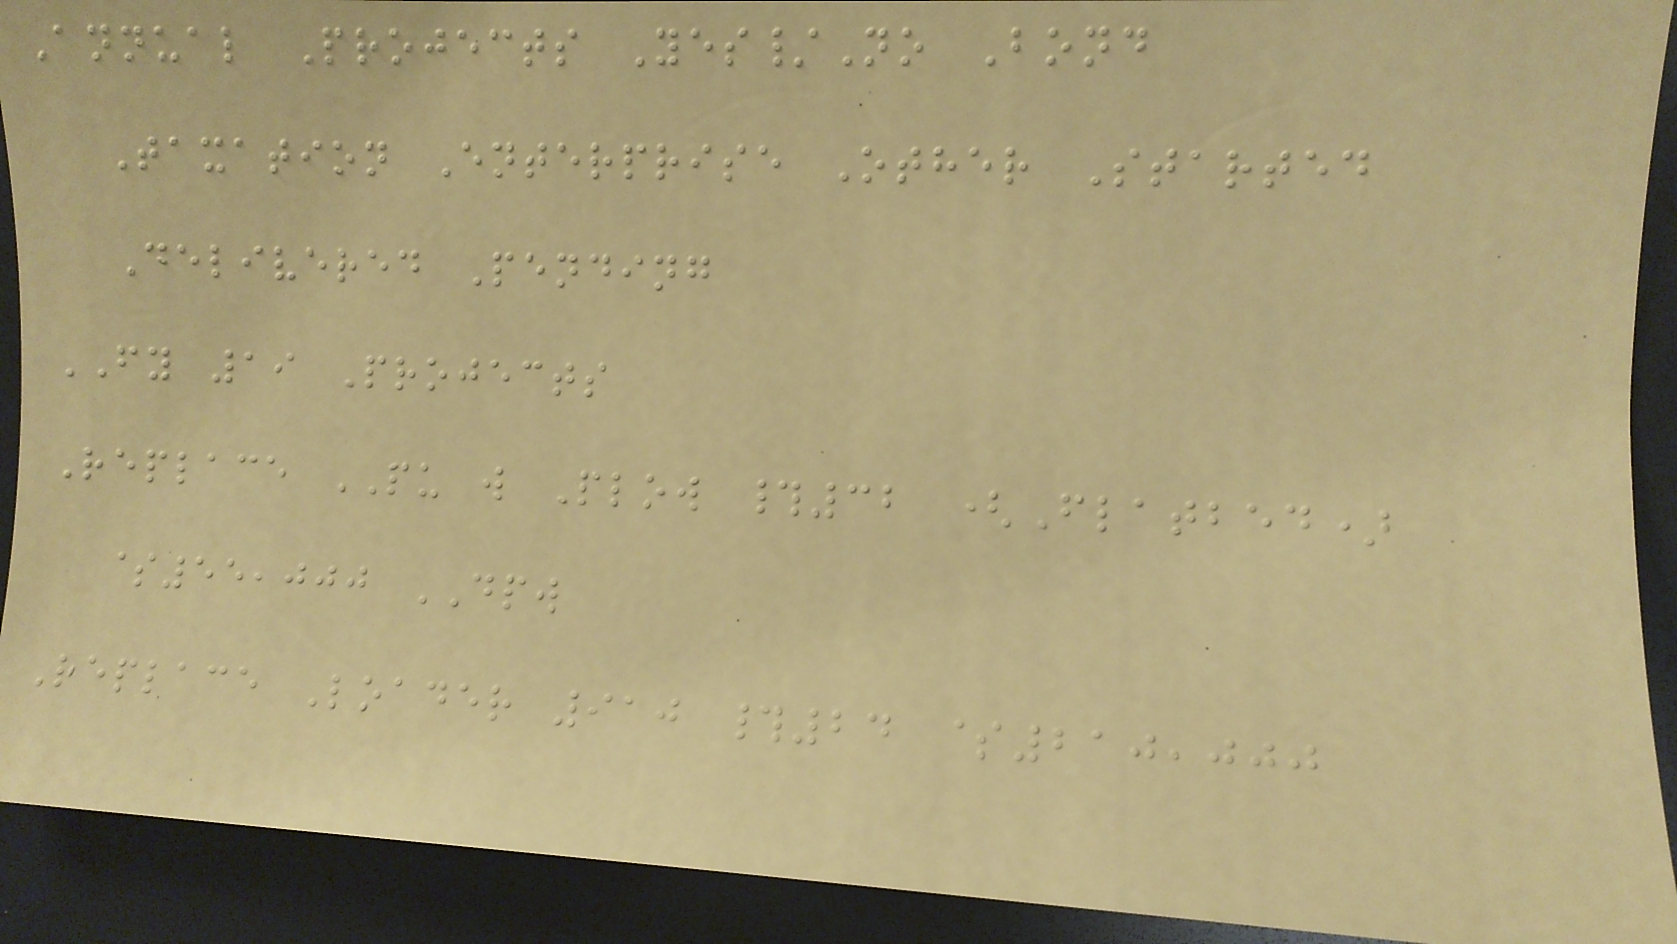Annual Projects Yes/No Bond
Taxation Enterprise Other Started
Delivered Pending
FY 19 Projects
Replace PU w Plow #32 (Flatbed)
$55,000 DPW
Replace Loader 910 #24 $210,000
